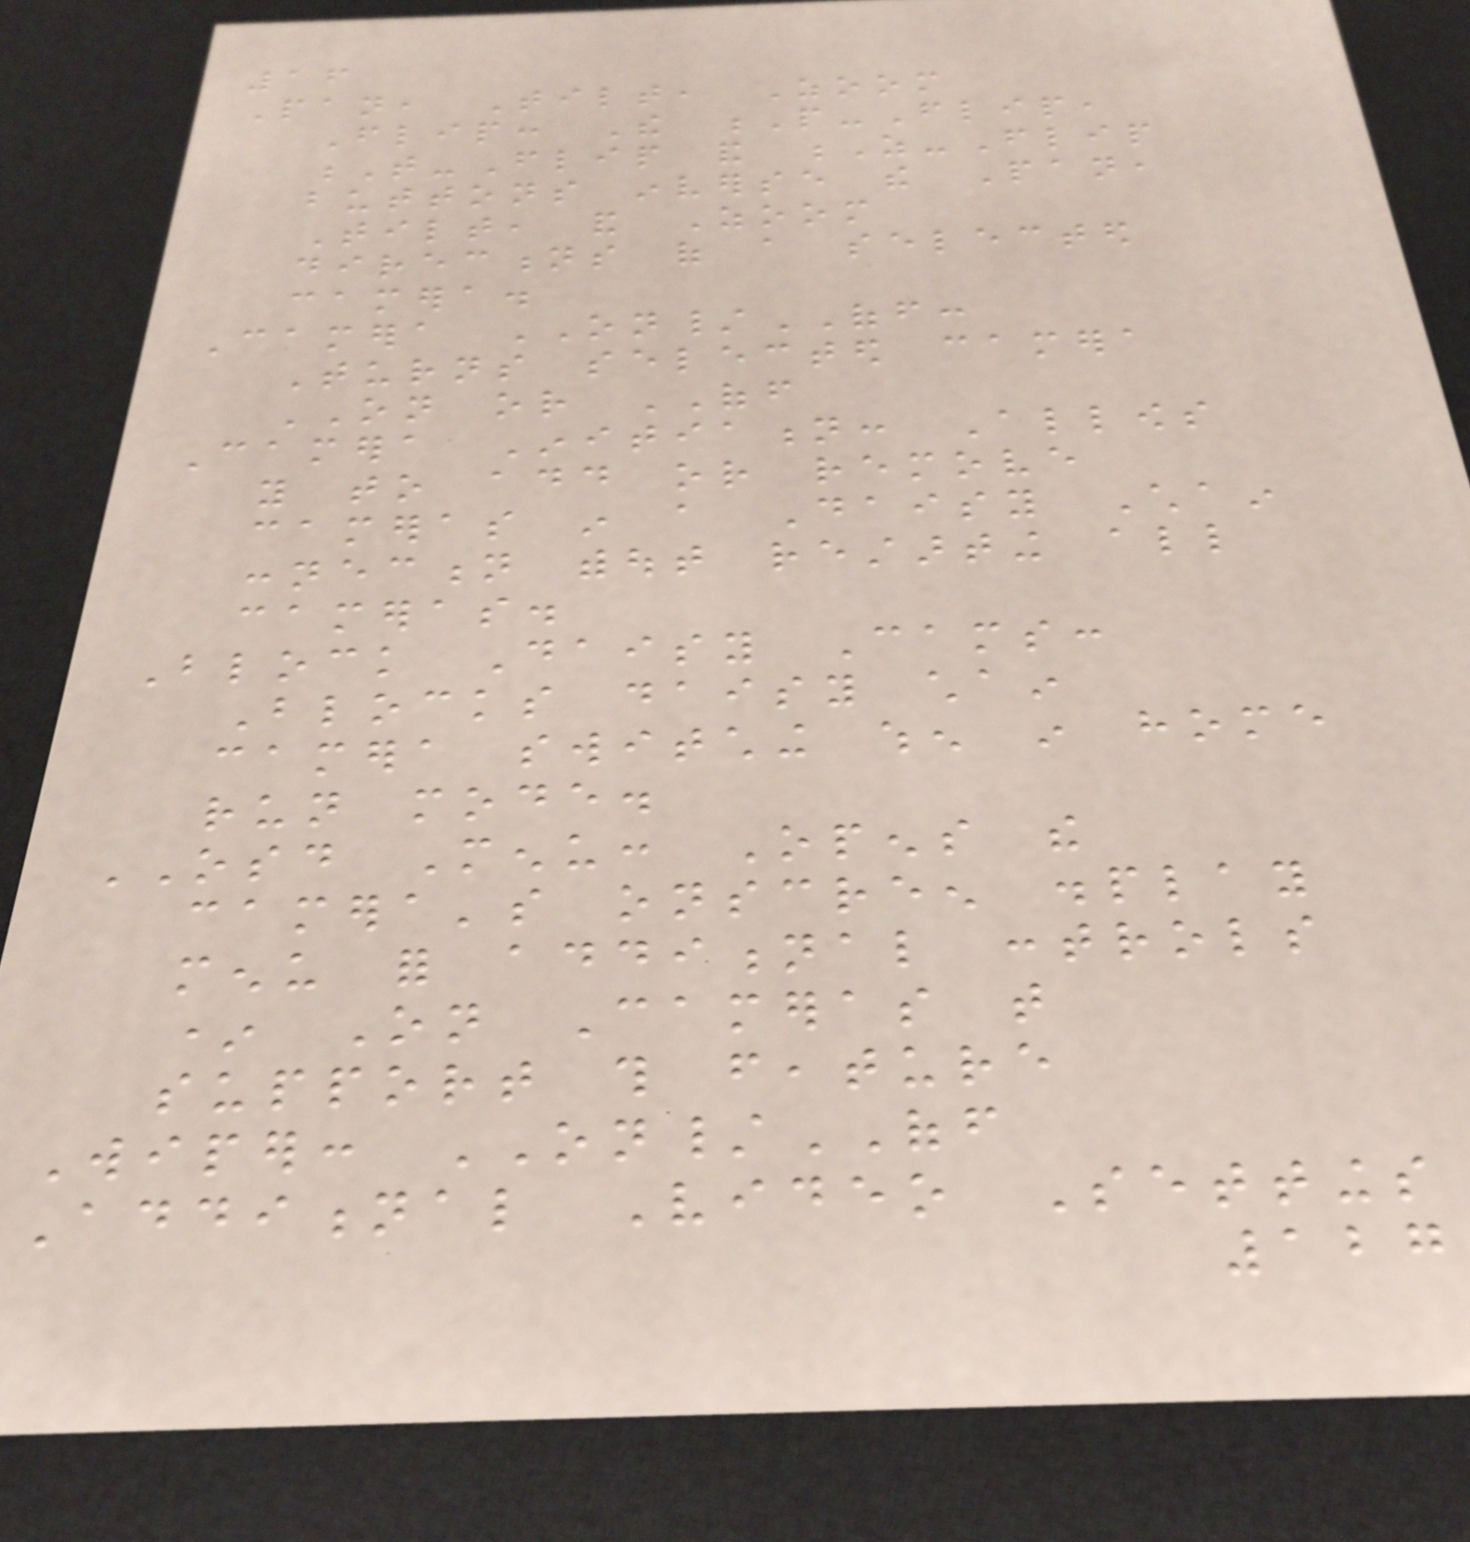16
Pan, Tilt, Zoom
Flip: The P-Flip,
T-Flip and Z-Flip
buttons inverse the Pan,
Tilt, and Zoom
directions of a selected
camera.
Camera ON/OFF:
Turns selected camera
ON or OFF
Camera Initiation: Allows
you to add or remove
cameras in a Daisy Chain
connection without restarting all
cameras.
Block Daisy Cams:
Blocks daisy chain
camera switching when in home
run mode.
OSD Menu: Opens the
camera's onscreen display
menu for additional controls
* On Cameras that
support this feature
Wiper: ON/OFF
Additional Video Settings
127
